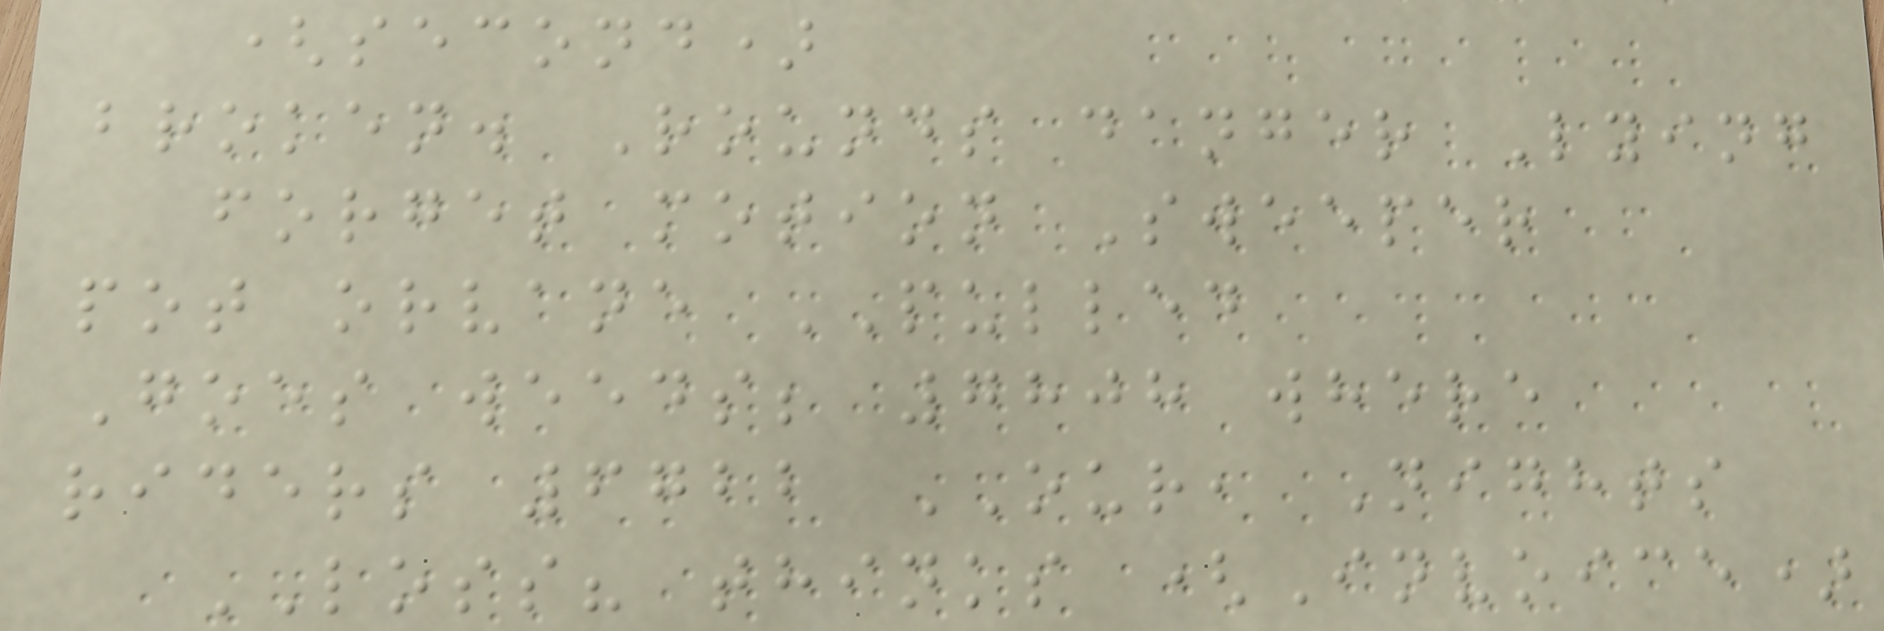(second)
broken. Rounds danger Lying
forget motion Sweeper
pot orvane PULLED
Goes weeds; 7808 where
riders 6722 OUR, Nights
LOSS? thinks (Invoice)
